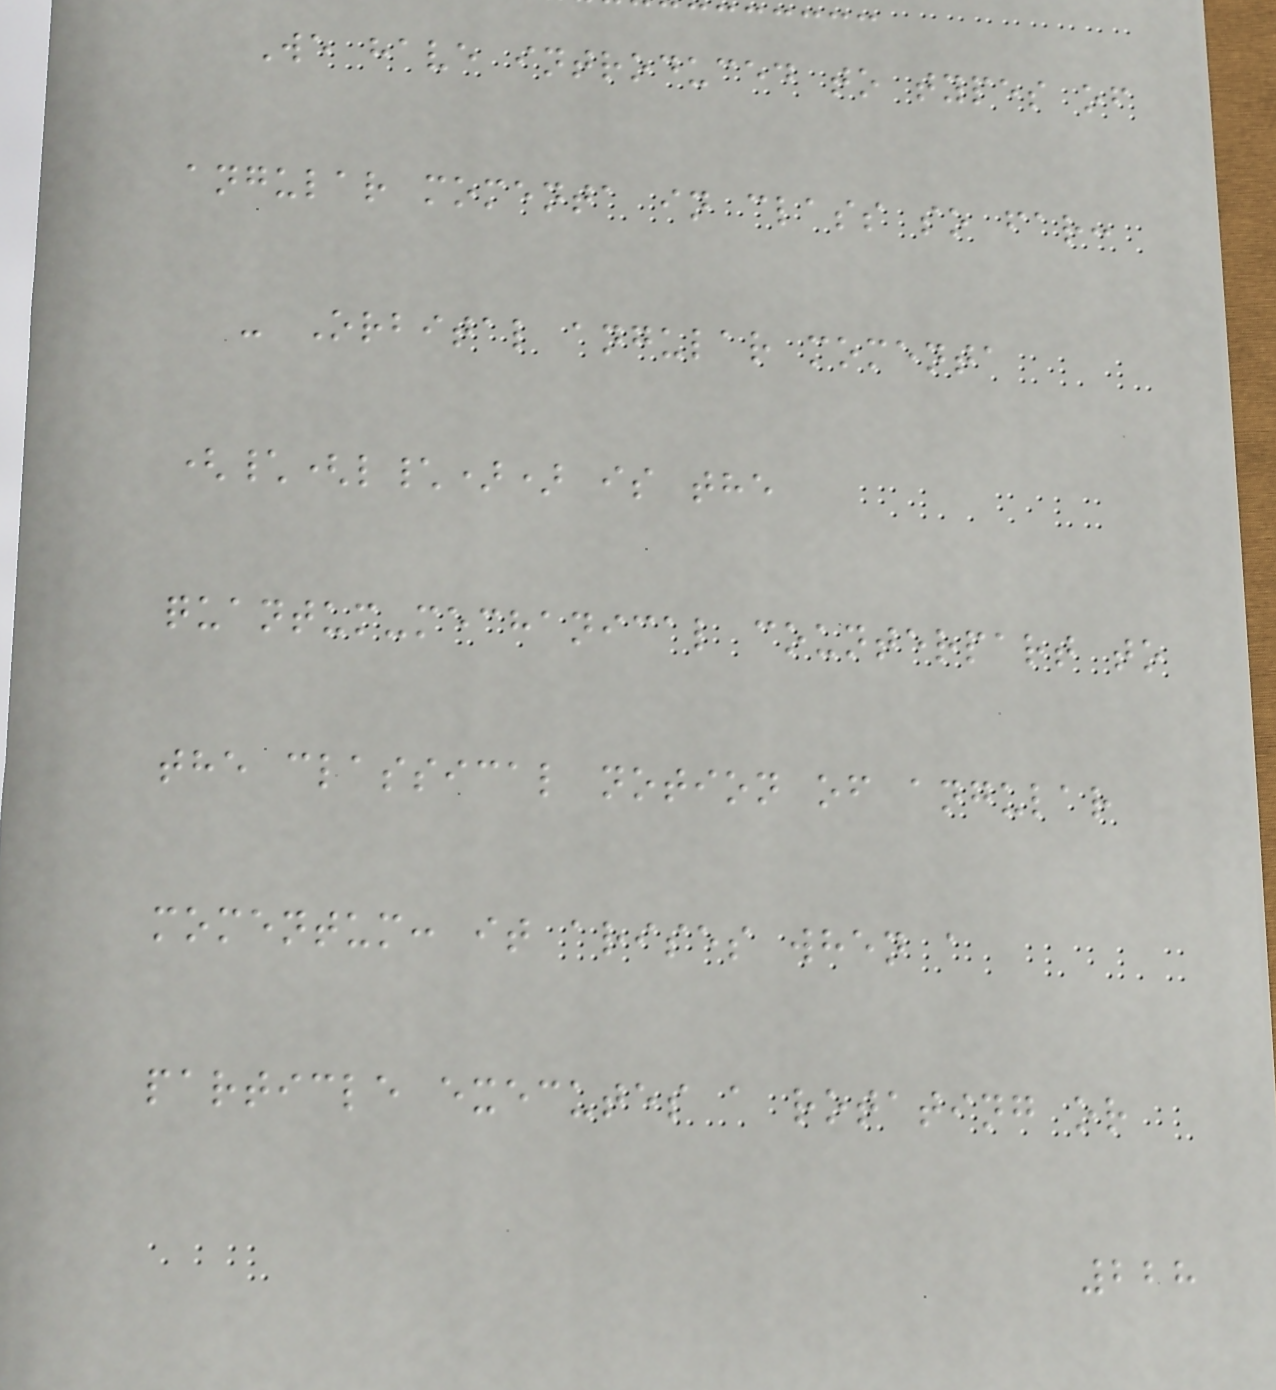We have introduced to types of
angular momenta in class so far:
- Orbital angular momenta
(\(l\)) is the
quantum-mechanical counterpart to
the classical notion of angular
momentum: it arises when a
particle executes a rotating or
228
